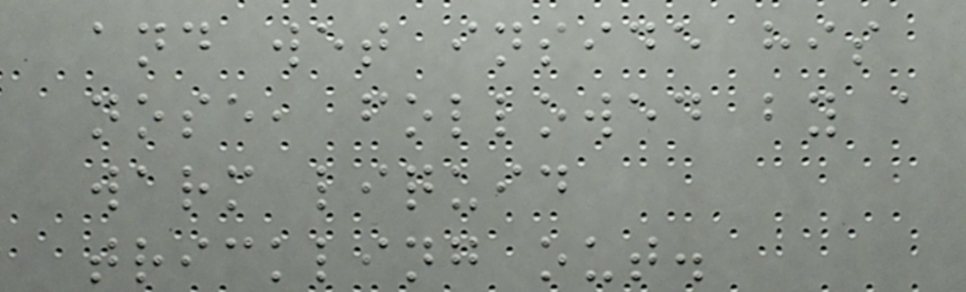and wet inside his
nose, followed by a
warm liquid
trickling out.
